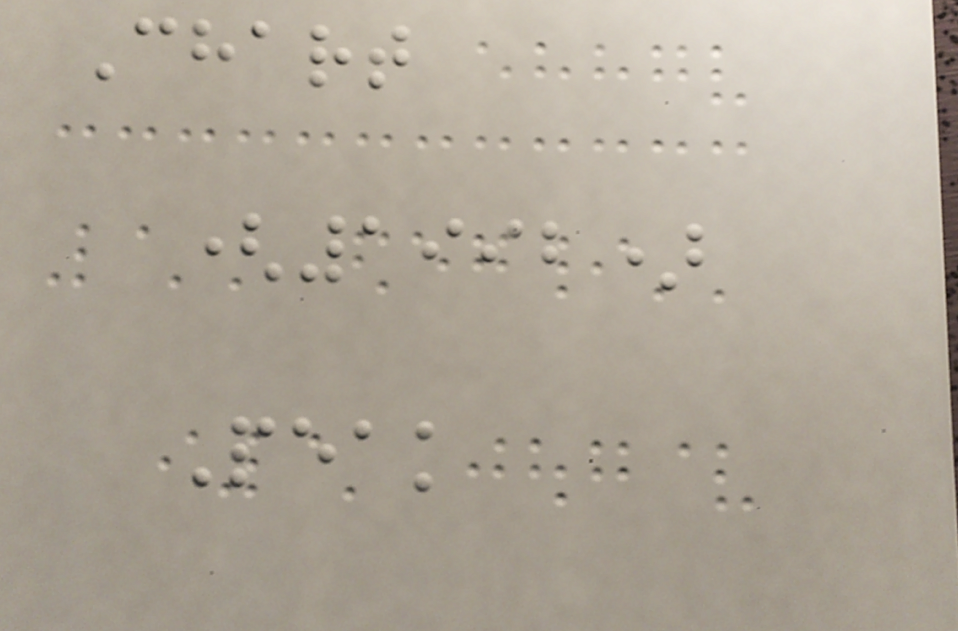Chart
(1992)
Peak
